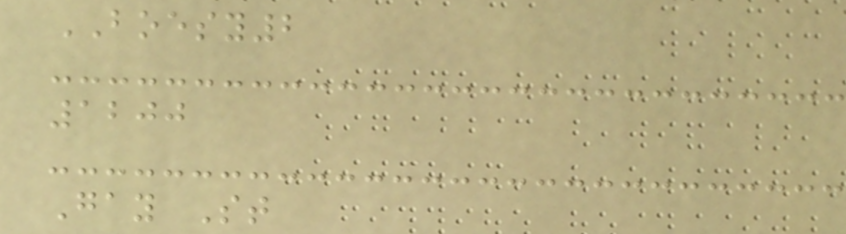BOESY2
1200
Gay St
